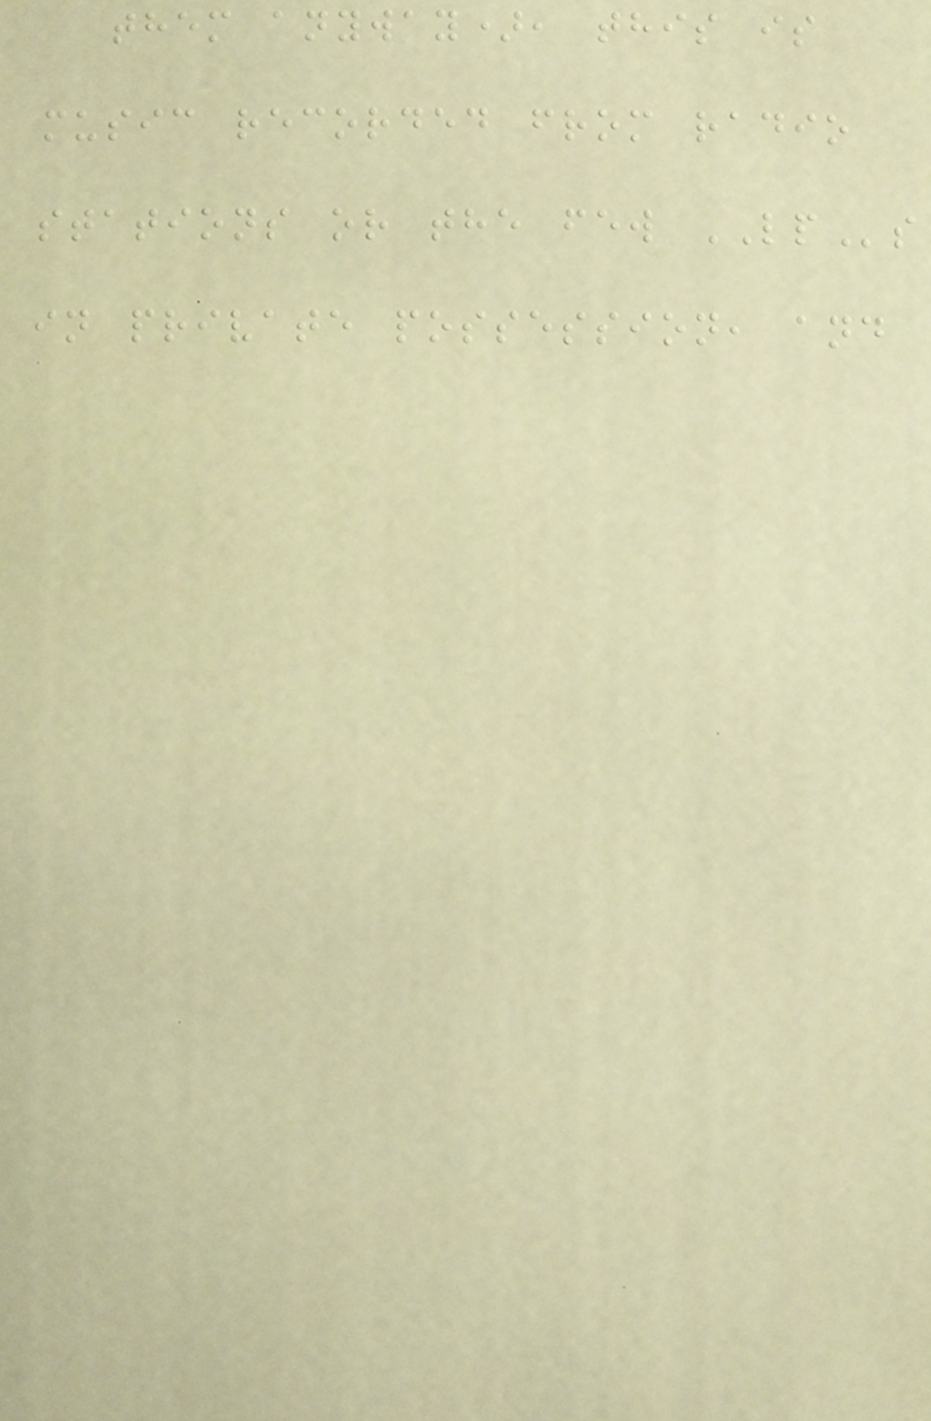them anyway), this is
music recorded from radio
stations or the few LPs
in private possession, and
